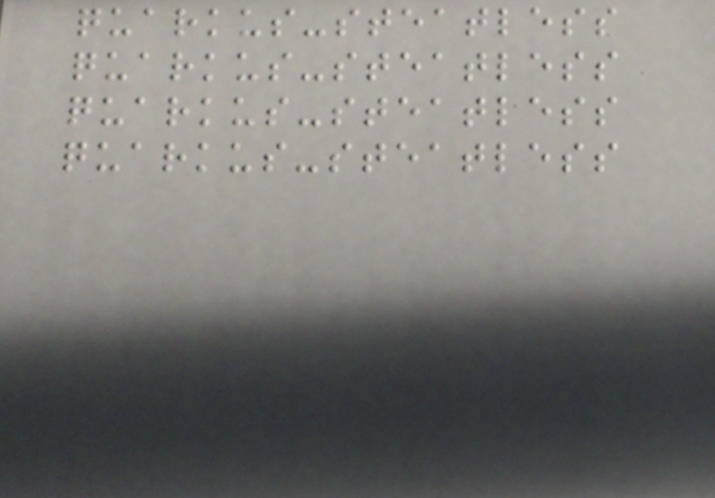quarkus-steatless
quarkus-steatless
quarkus-steatless
quarkus-steatless
